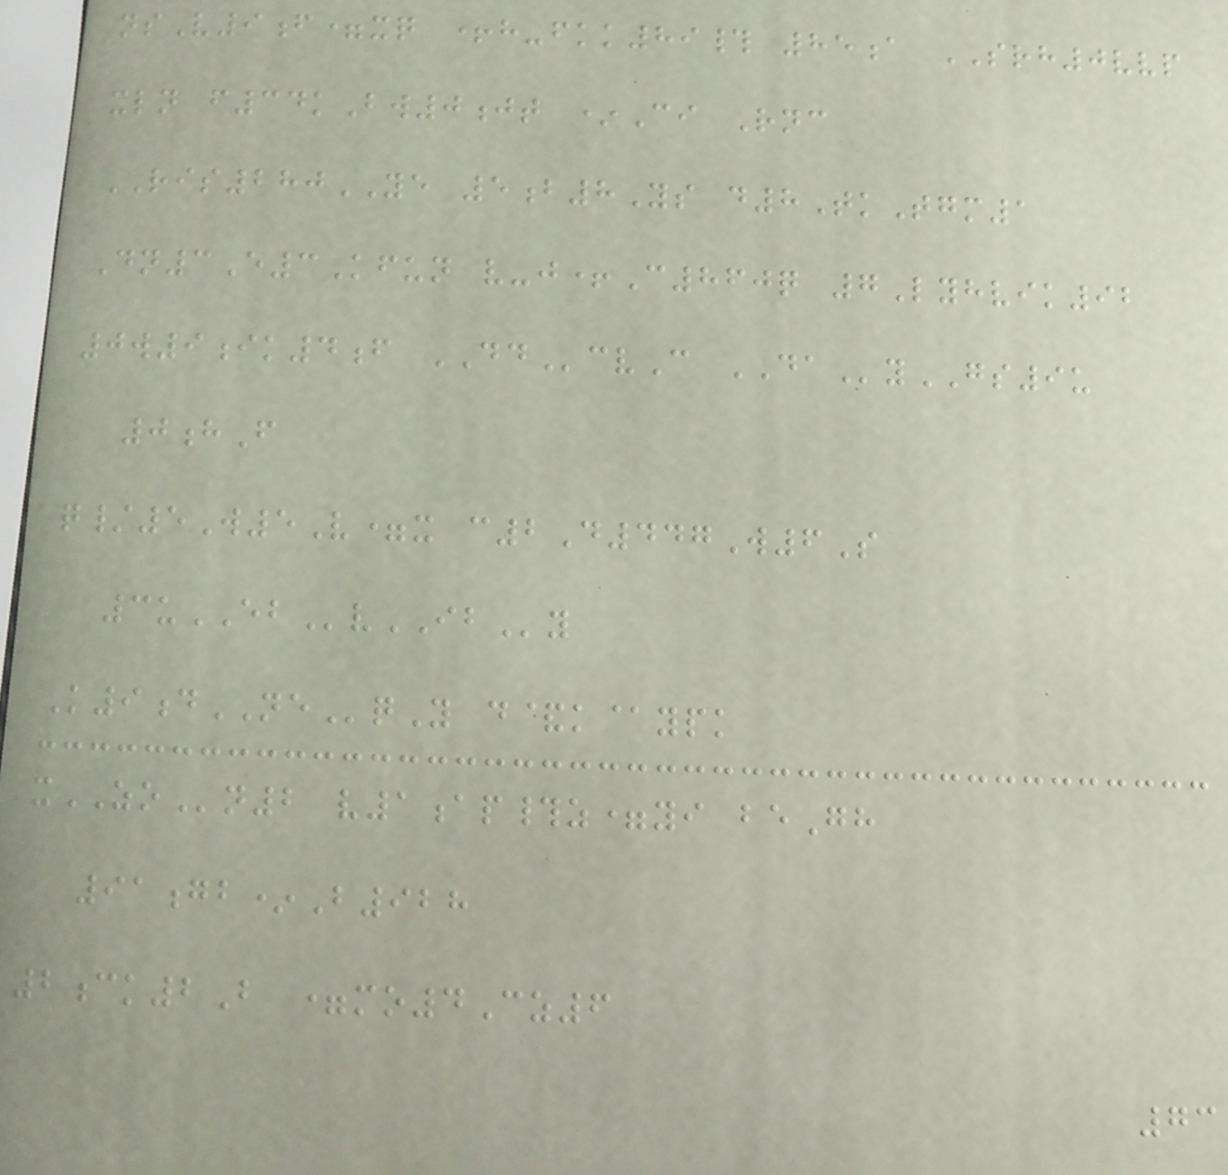nsV9f=xq +h-fkk89# 85a SRH0vvp
xln f34kBw0jt *Ci Rnc
RIS280YE 5b8Ys d8TkTgm1
Dn3E3Kfun v-j+C860q 7Lyhvik92
0w9ik4f DDcvC DAyGS9u
0hF
q/5W5V=x c2D447W6S
3uEBvIBy
K9dNEqY d&k@ypk
xZOn2 v1ap#z=yi beGh
91gb*B928
2ck2B =mo4Cz6
73
